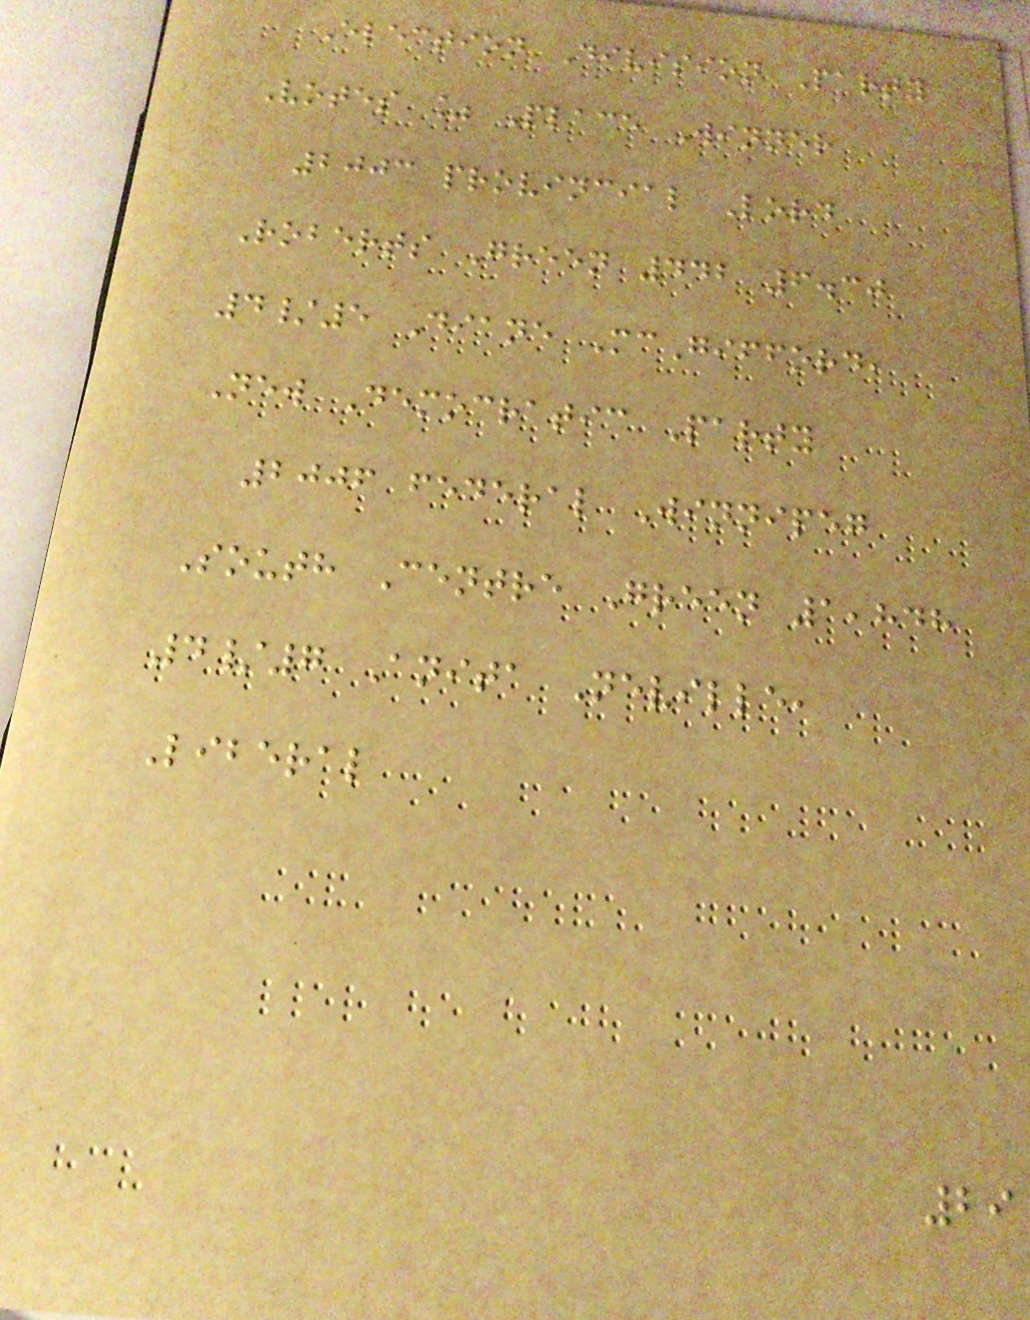Election Division Party
Votes % Place Winner
2003 provincial Lord
Roberts Green 442 6.30
4/5 Diane McGifford,
New Democratic Party
2006 federal Winnipeg
South Centre Green 1,848
4/7 Anita Neville,
Liberal
29
